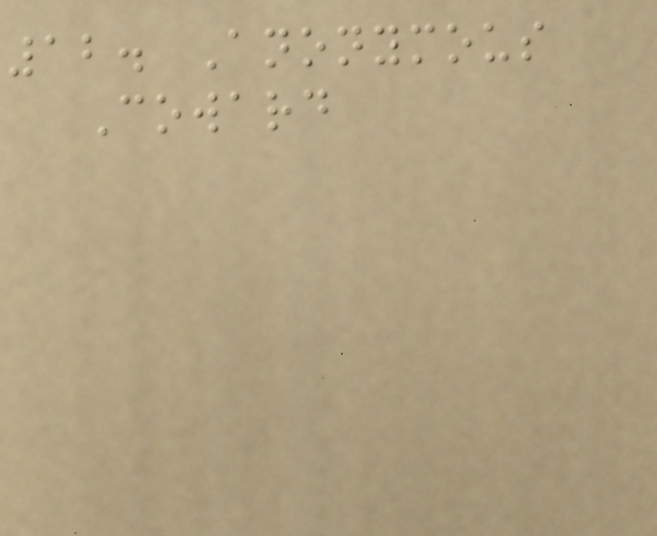12. Anonymous
Coward
